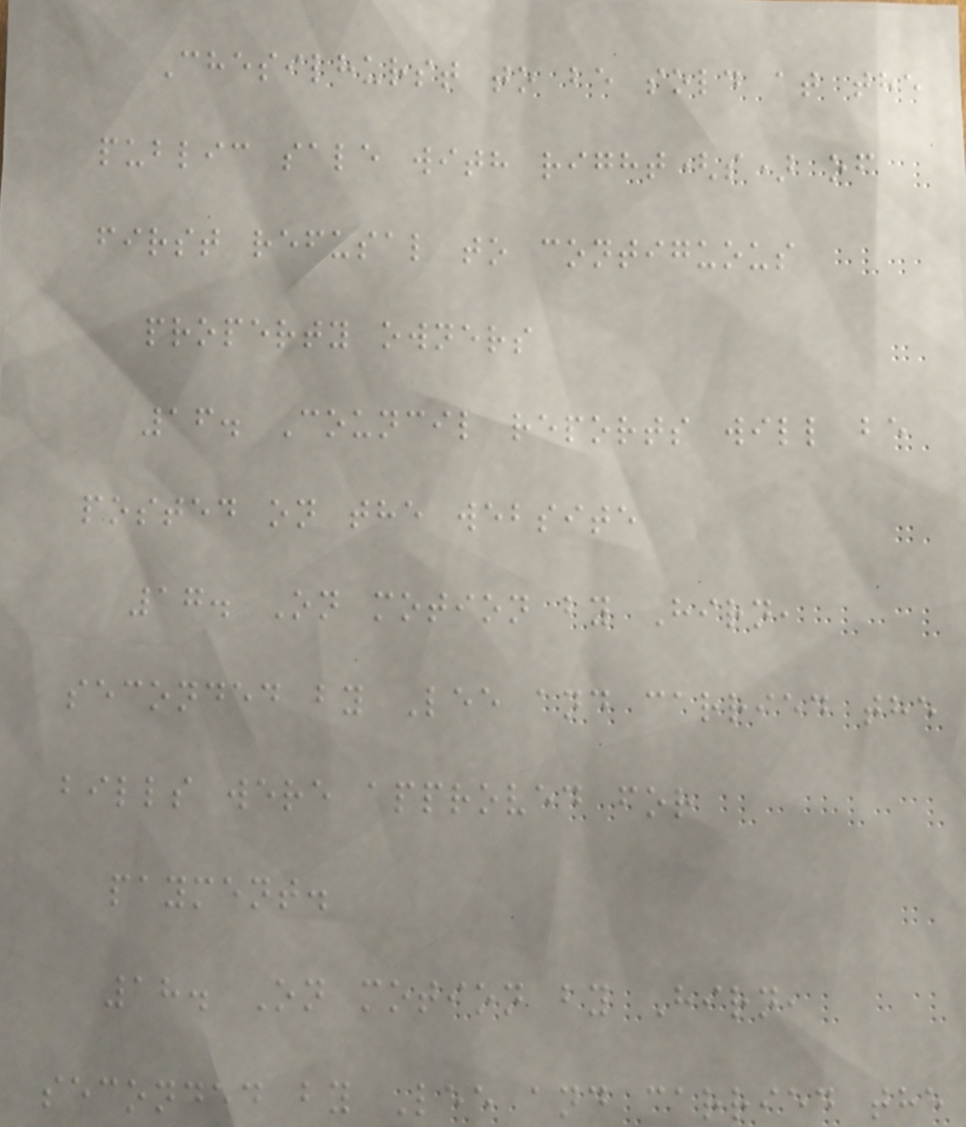Chesilhurst to be sold at the
public sale with right(s) of
first refusal to contiguous
property owners
16. Council reports will be
posted on the website
17. On motion by Hirn,
seconded by Lee and carried the
bills were approved for
payment.
18. On motion by Hirn,
seconded by Lee and carried the
